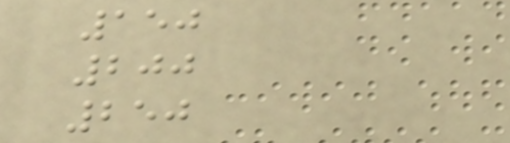150
200
250
